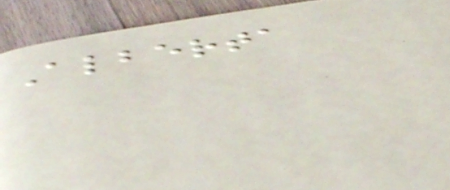Alberta
